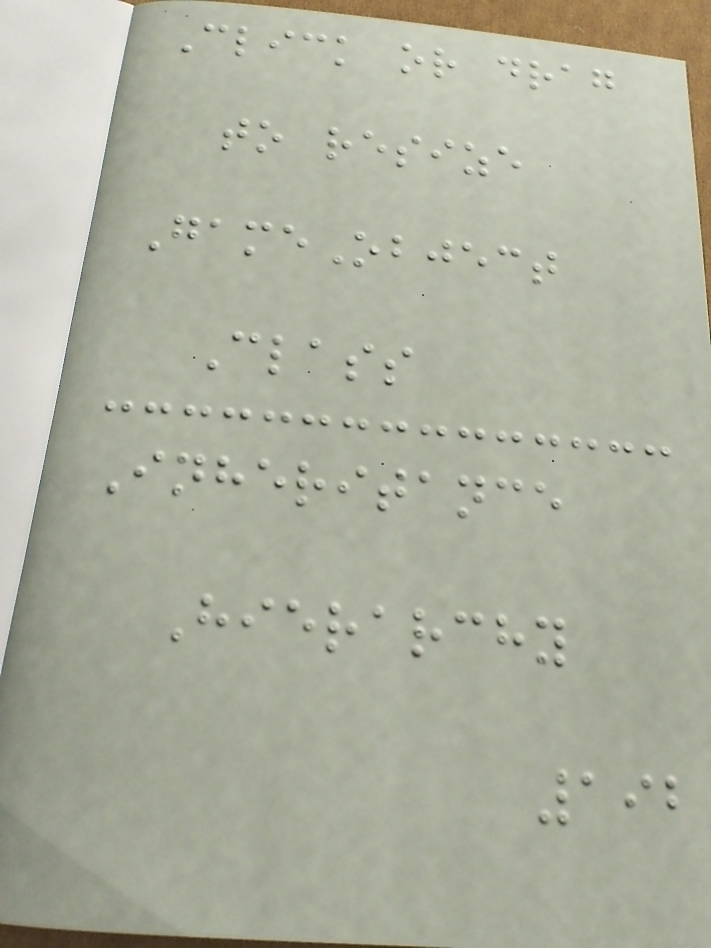Click or drag
to resize
GameObject
Class
Inheritance
Hierarchy
192
